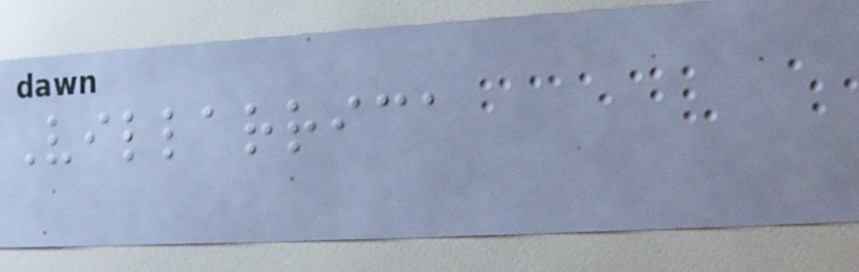Villarrica
